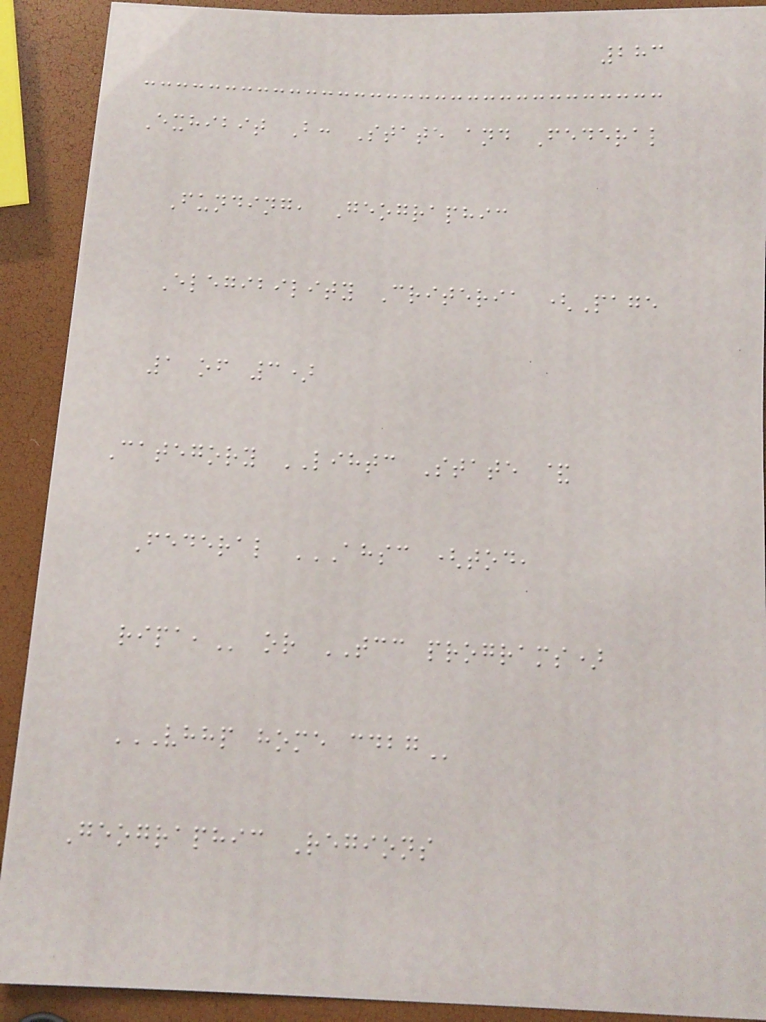283
Exhibit B: State and Federal
Funding, Geographic
Elegibility Criteria (Page
1 of 3)
Category LIHTC State &
Federal AHSC (TOD,
RIPA, or TCC programs)
VHHP HOME CDBG
Geographic Regions
